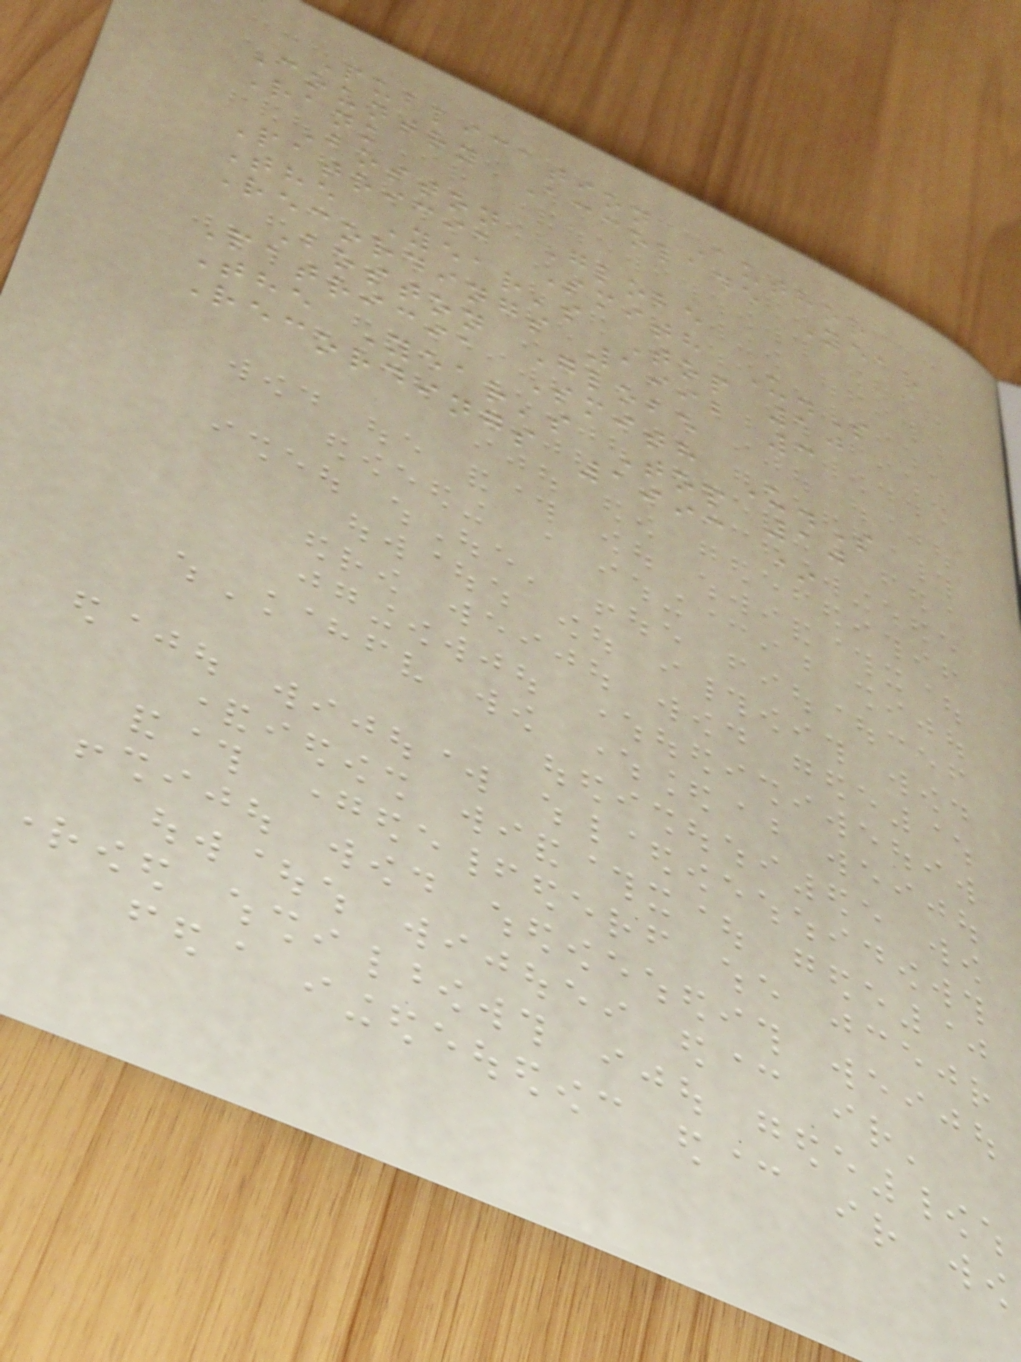Publication Author
Country Accolade Year
Rank
Boston Globe
Patricia Smith U.S
The Year's Top 10
Recordings 1992 3
Boston Globe
Patricia Smith U.S
The Year's Top 10
Recordings 1993 *
